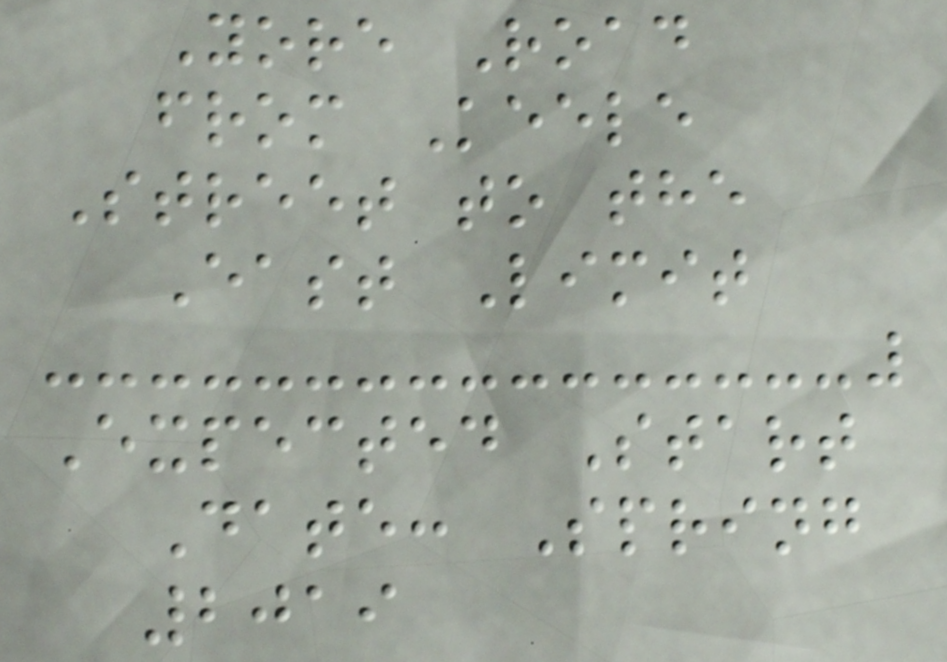Yore Road
from Keele
Street to the
East Limit
Expected Start
Date: Spring
2019
